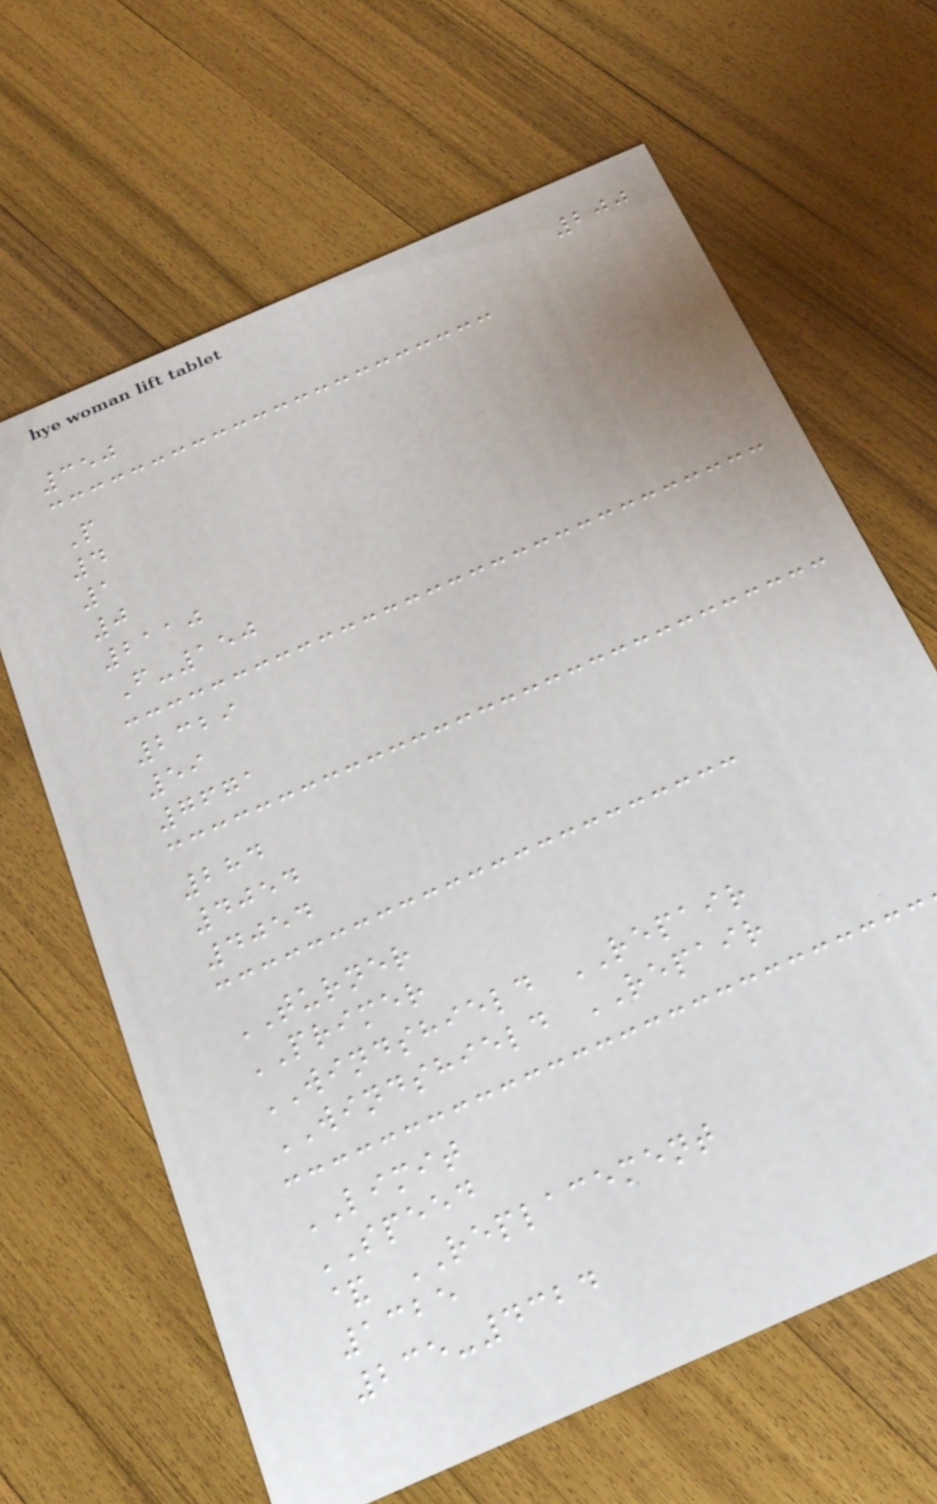200
350
P
4
1
0
2110
F-150
2329
59
7671
284
4054
4054
TURNER
PRIMER
WINDSHIELD REPAIR
WINDSHIELD REPAIR
LIMIT
SPEED
& REPLACEMENT
1325
235-4324
